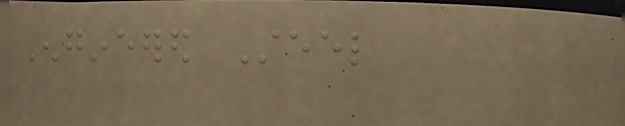Engineered Steel
